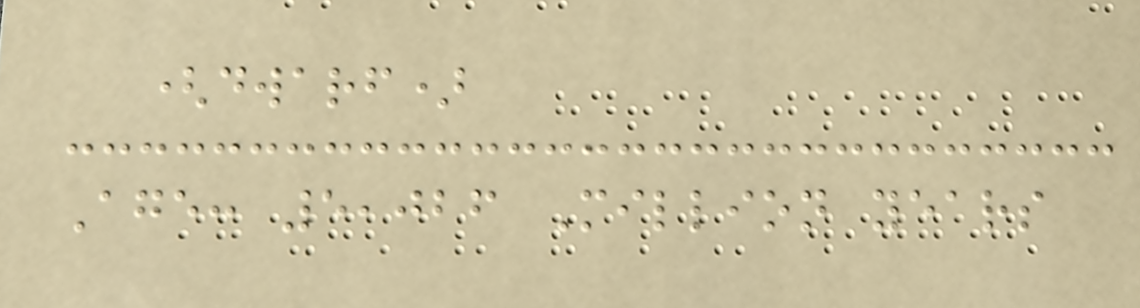(dwarf)
Age: 5,026 Million years
